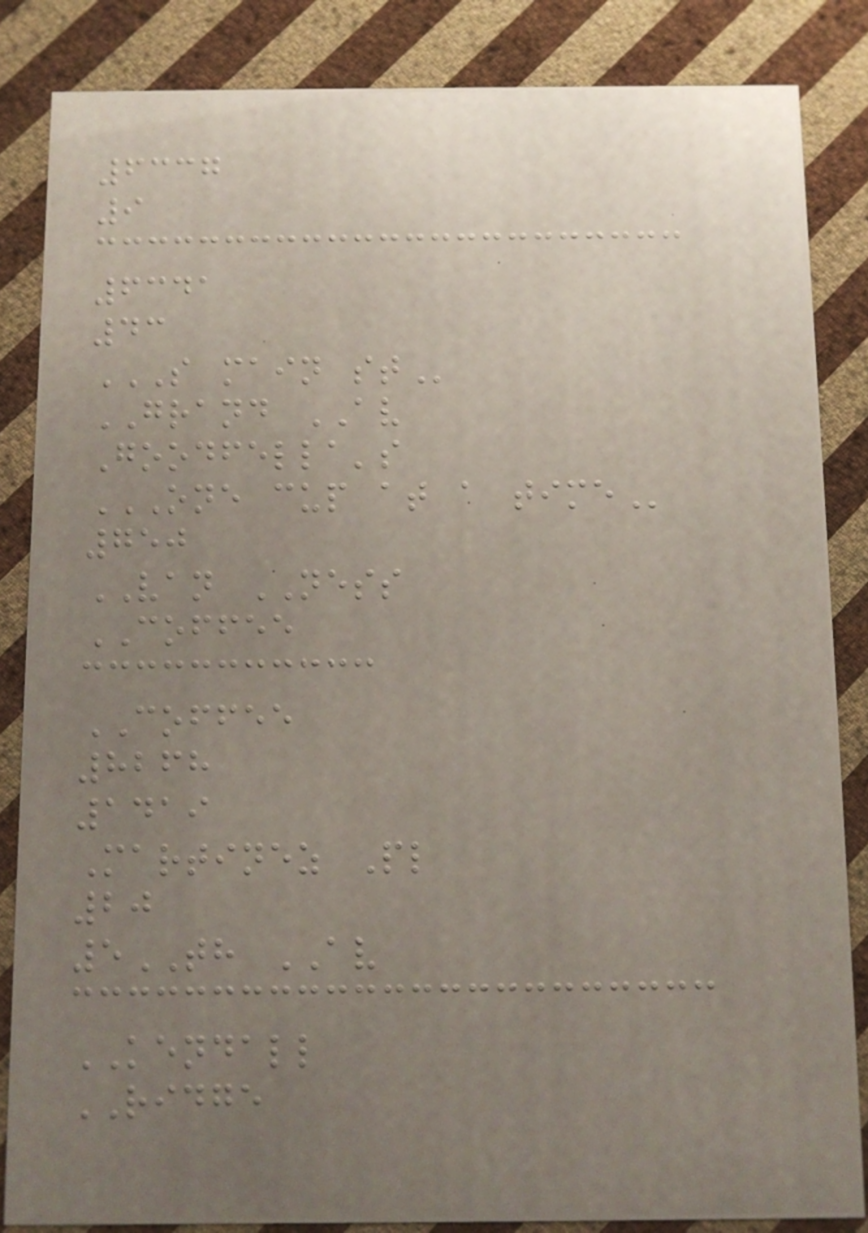6337
9
6341
43
S MAIN ST
GRAND AV
Goodfella's
ONE CUP AT A TIME
750
VAN NESS
COFFEE
COFFEE
8268
1419
Martinez Pl
20
5TH AV
KENDALL
RIDGE
